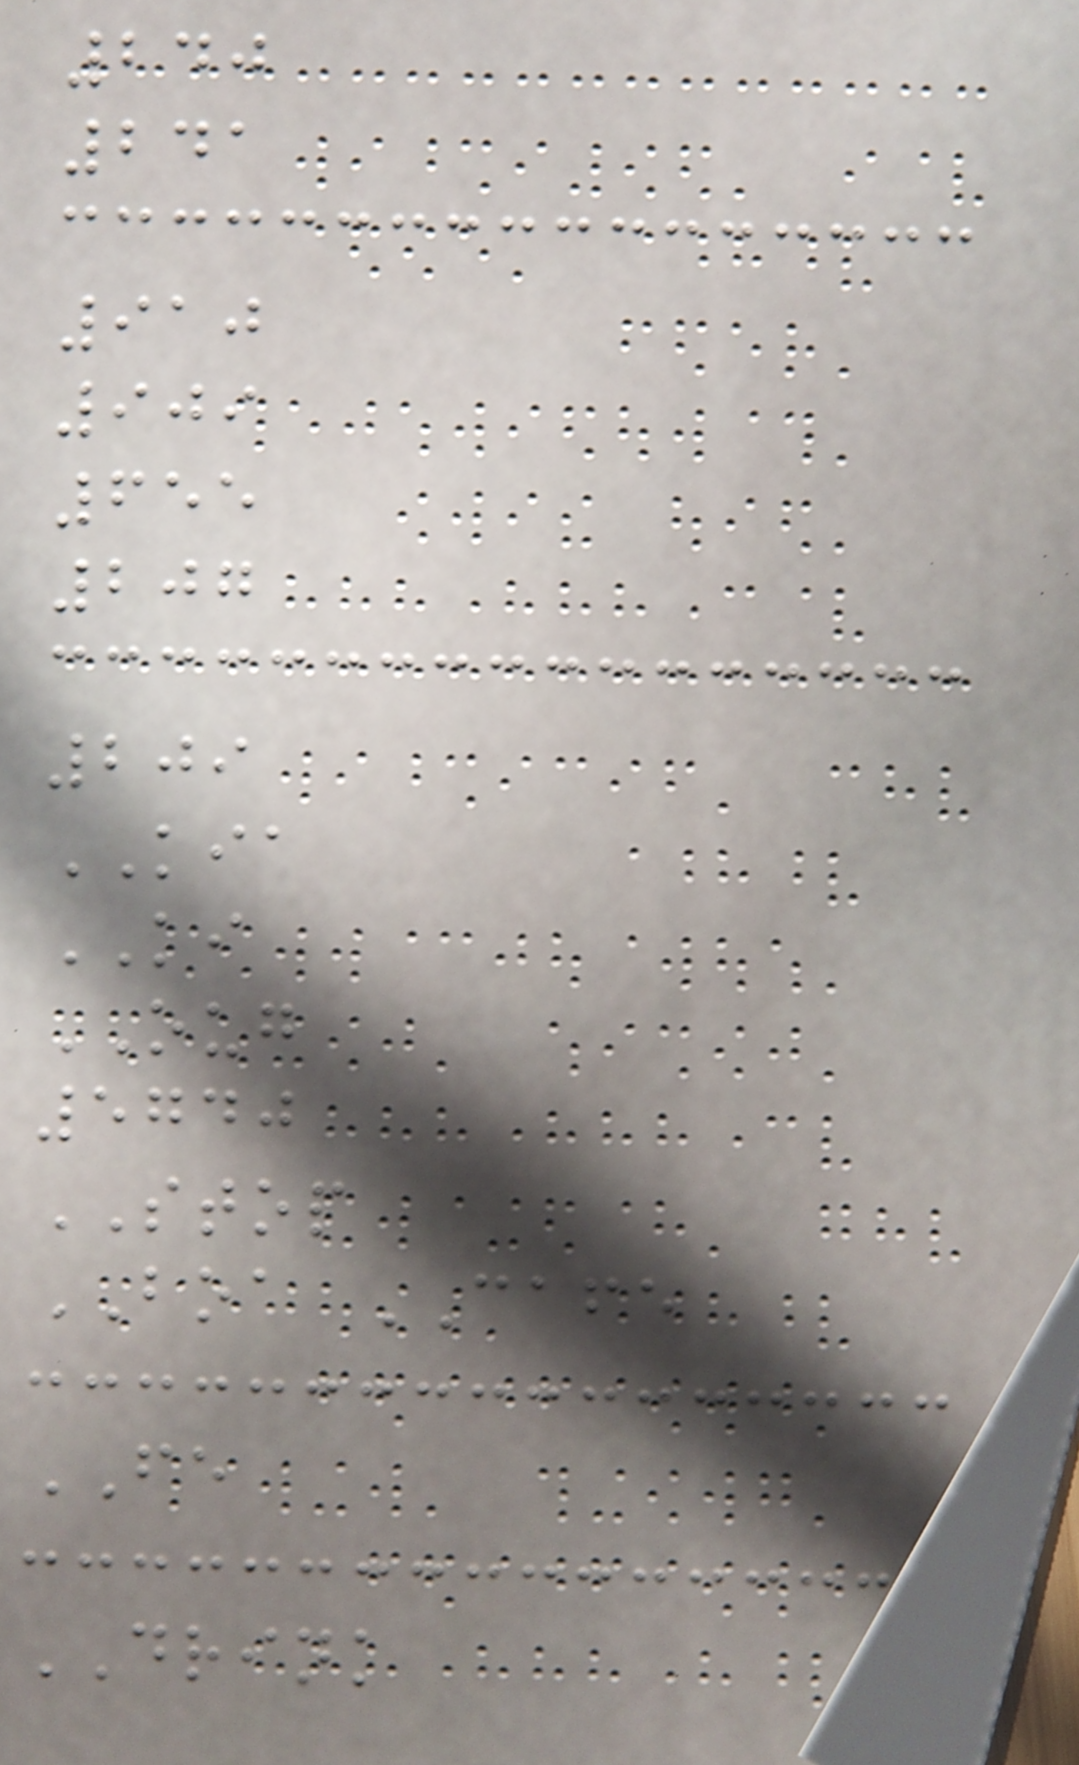240
241
910
909
655
207
209
KIA
KI
OUG
5740
STOP
BOA CAFE
FE
DRINK
